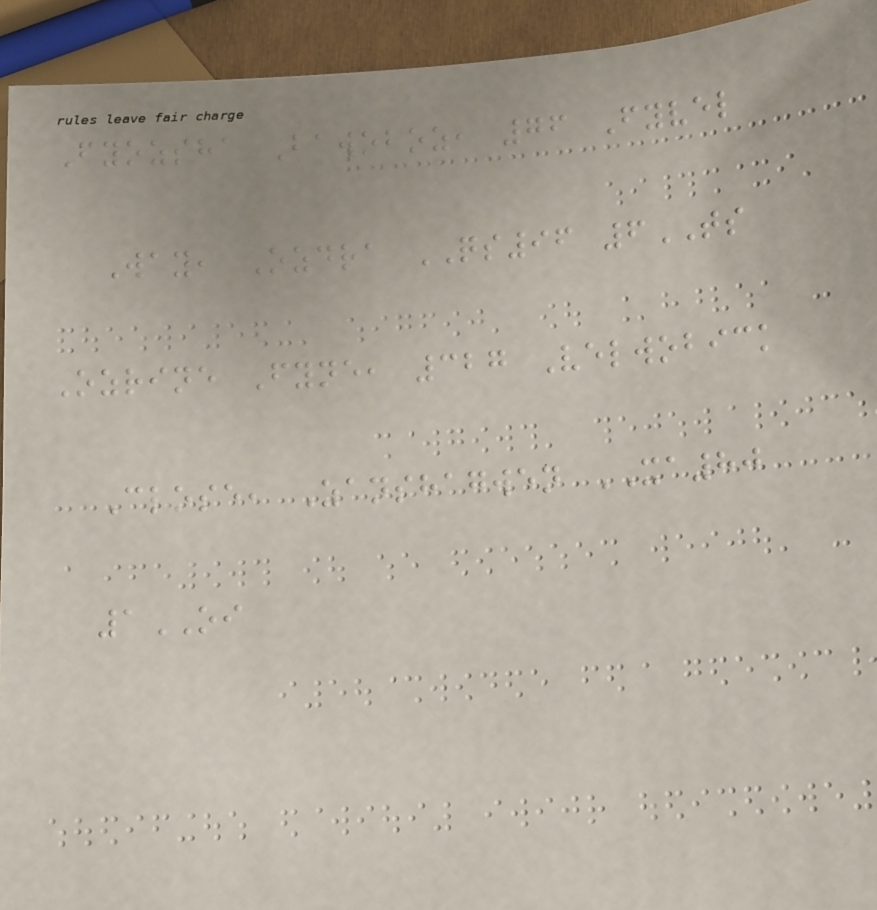Fyozsha Bawoboz, 76 Fyvel
Way, Ozdra QS96 6TS
Ozrine Fyne, 327 Velwobick
Close, Zanshagwen XA80
1OI
